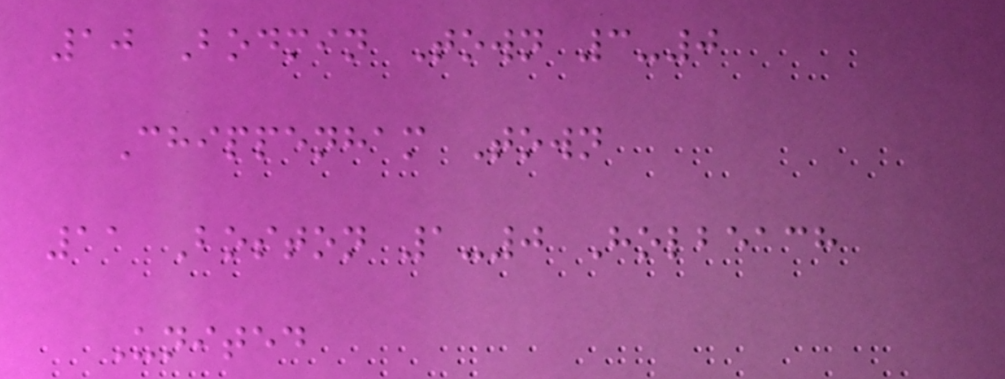10 Bodmin Town 3-0
Chippenham Town
11 Boston 1-0 Holbeach
United
